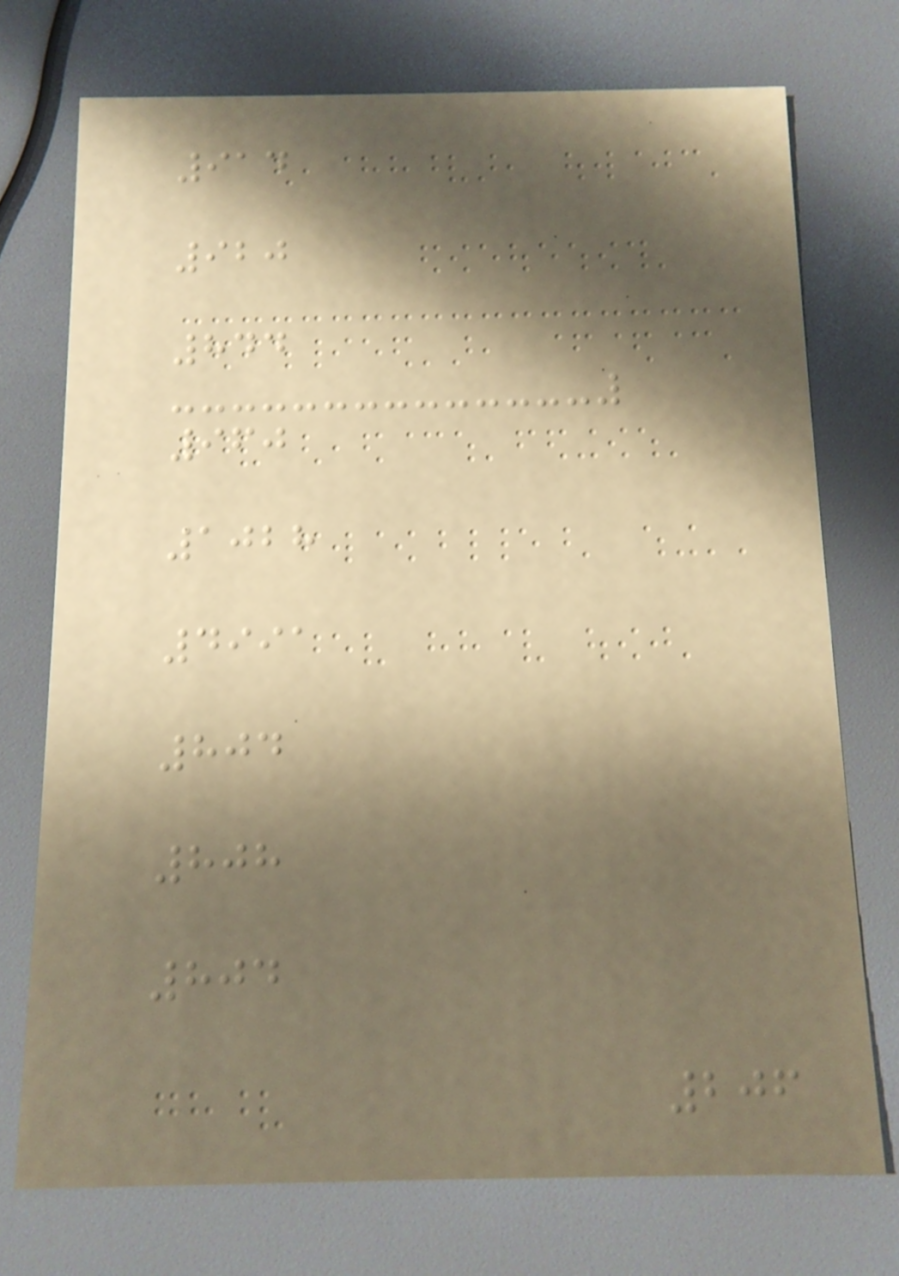914
920
844
960
1028
4991
804
808
804
206
